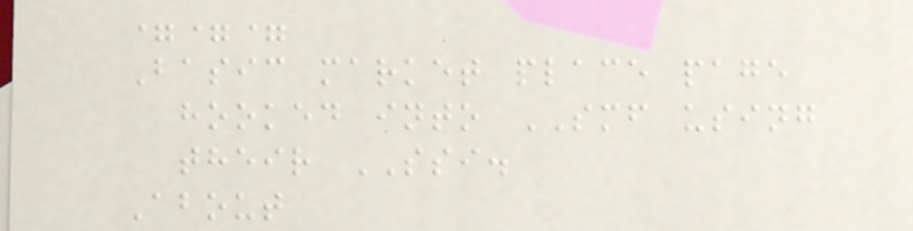===
Basic market place page
hooked into SMF using
their SSI.
About
